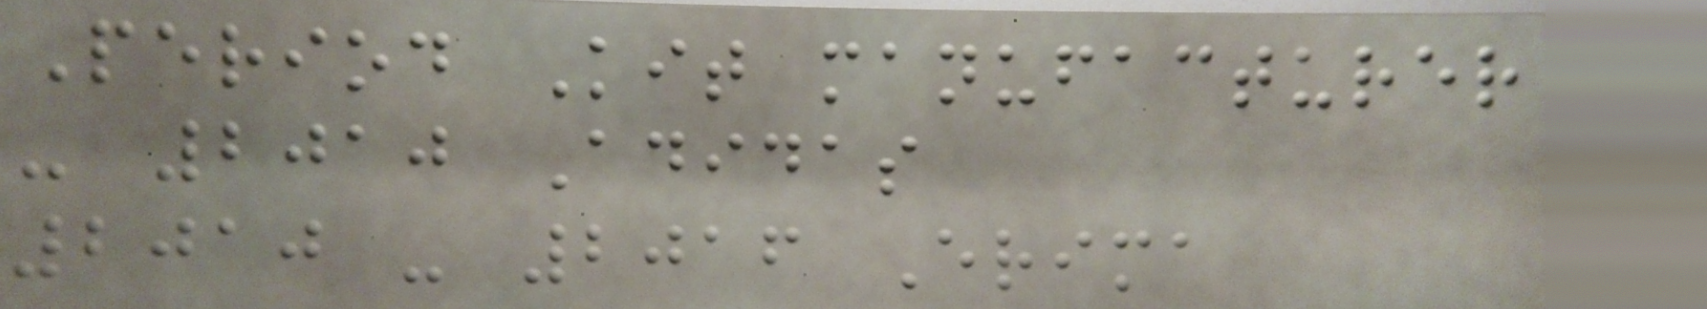Period Kit manufacturer
- 2010 Adidas
2010 - 2016 Erima
